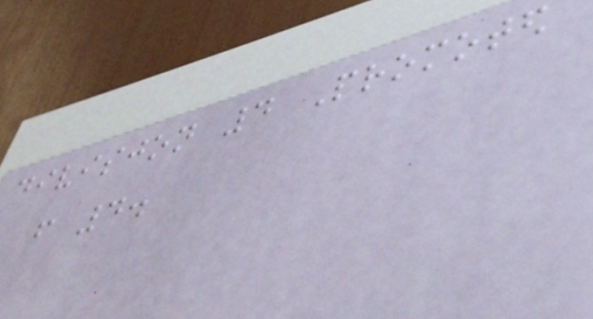divisjon 4 Promoted
from 4.
